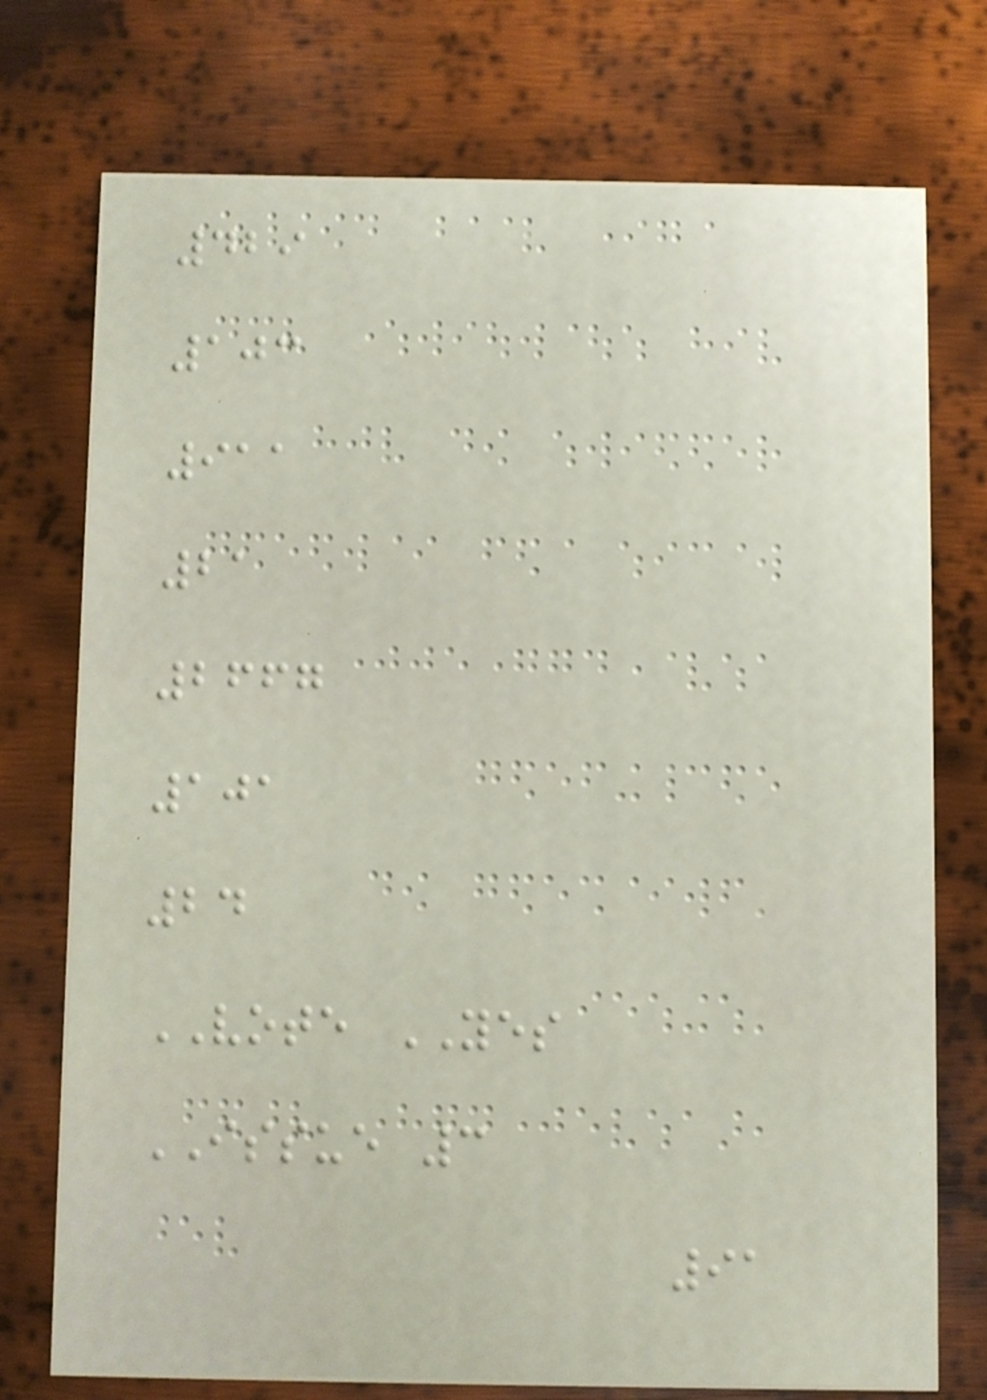429
103
911
21
2667
101
24
VOTE YES
ISSUE 3
91
